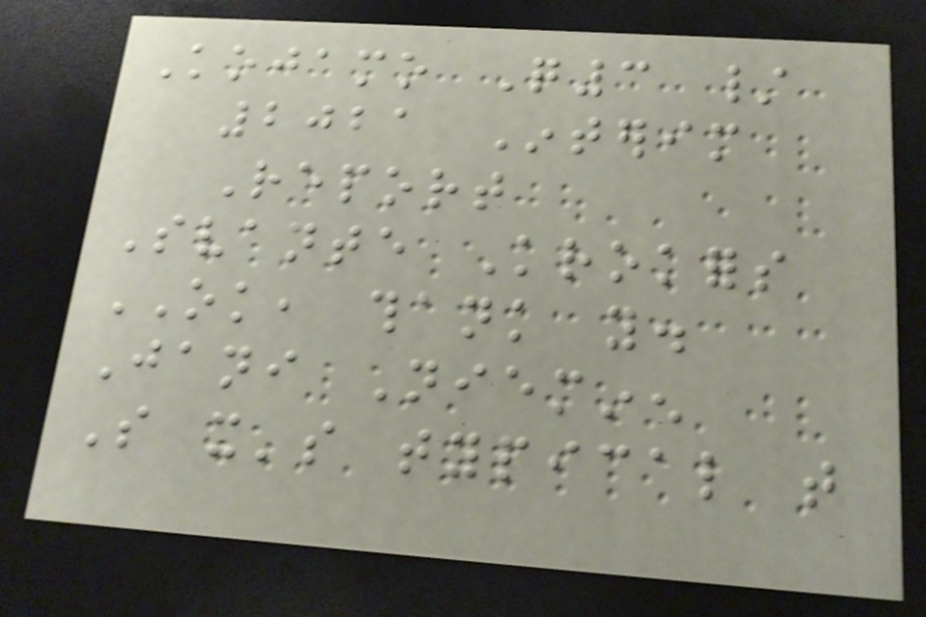Kojamo Q3 /
2021 Interim
Report
Svante Krokfors
OK, thank you.
Jani Nieminen
So it's typical that
